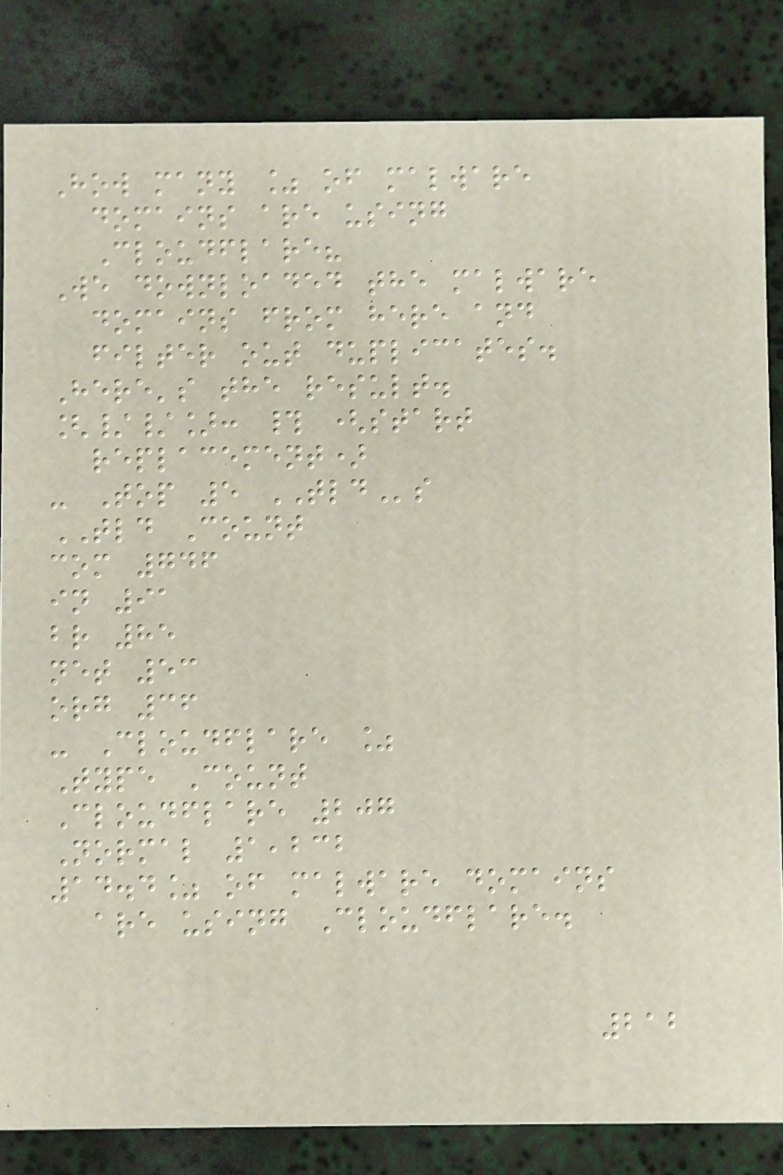How many % of malware
domains are using
Cloudflare?
We downloaded the malware
domains from here and
filter out duplicates.
Here's the result.
[//]: # (start
replacement)
- Top 5 TLDs
TLD Count
com 746
in 91
br 85
net 53
org 36
- Cloudflare %
Type Count
Cloudflare 207
Normal 1,232
14.4% of malware domains
are using Cloudflare.
212
